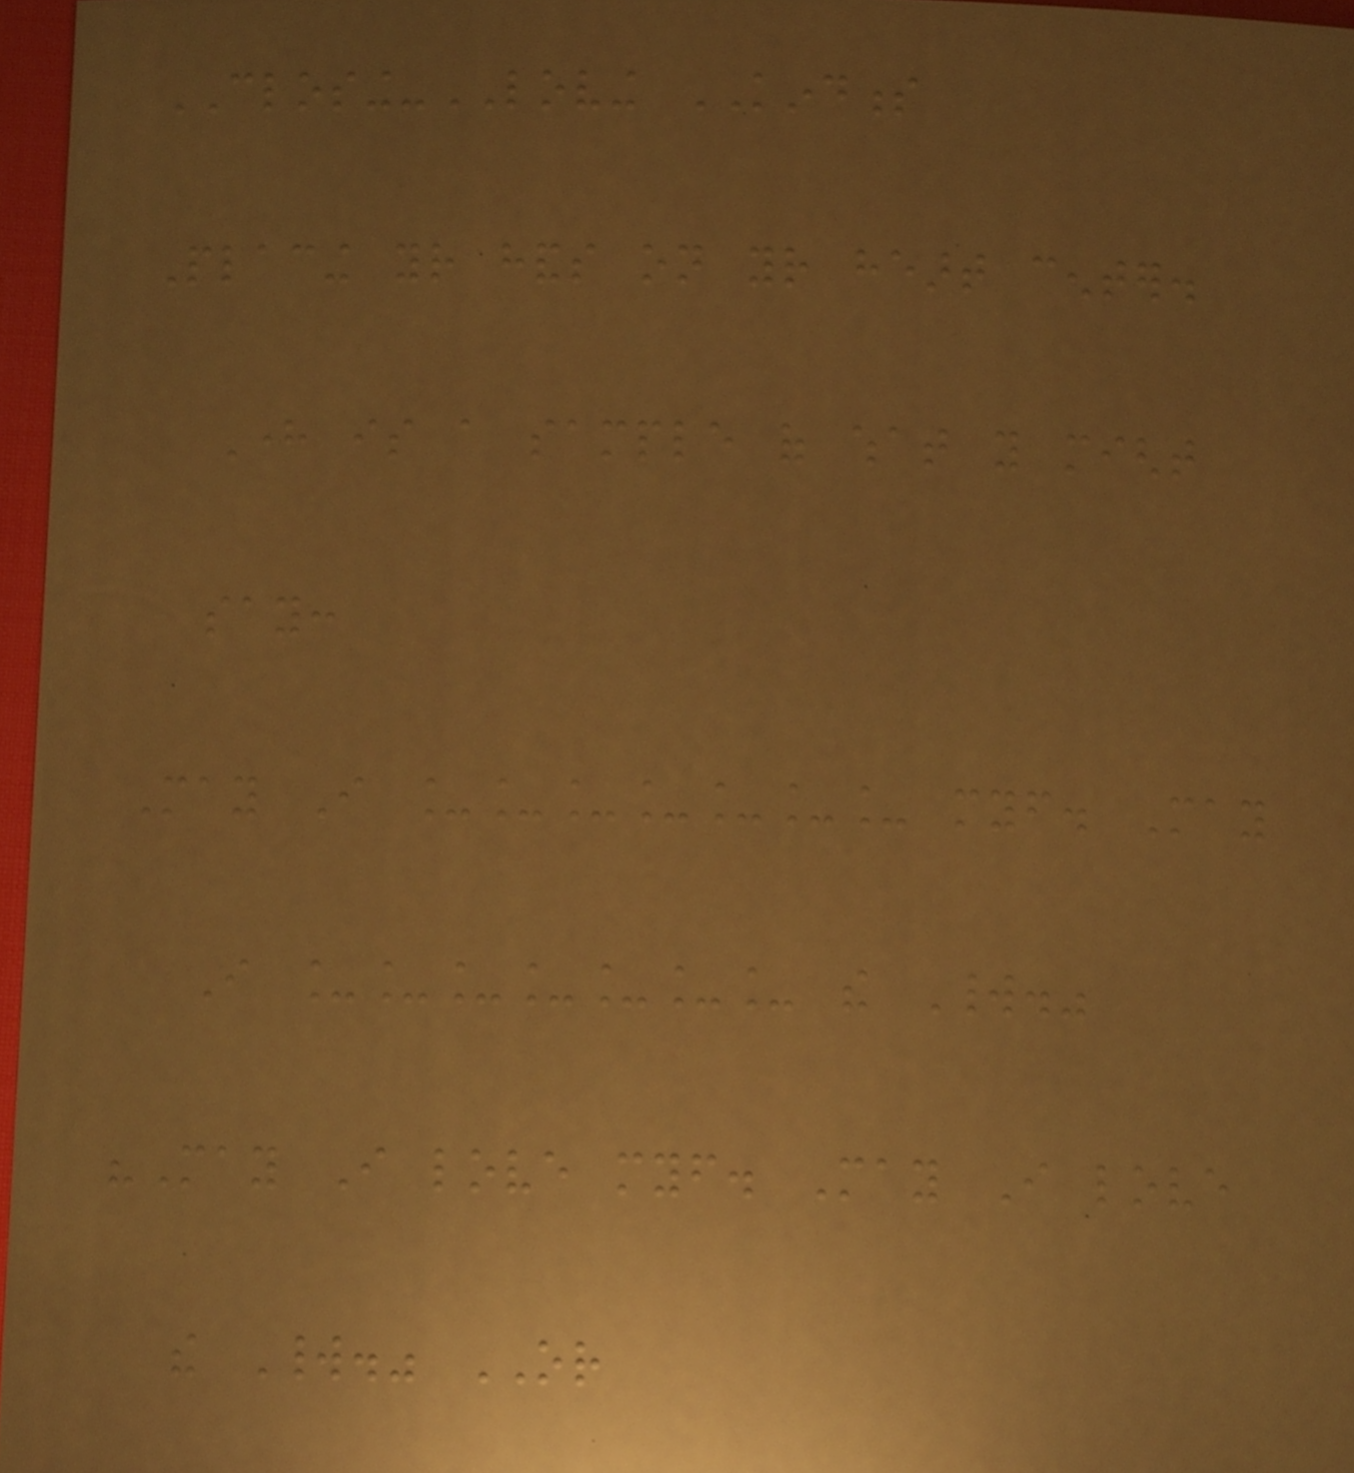CLOSING-LOVING KINDNESS
Placing your hands on your heart center.
Here is a sample of what you might
say:
May I _______ myself. May
I _______ the World."
"May I love myself. May I love
the World." OR
